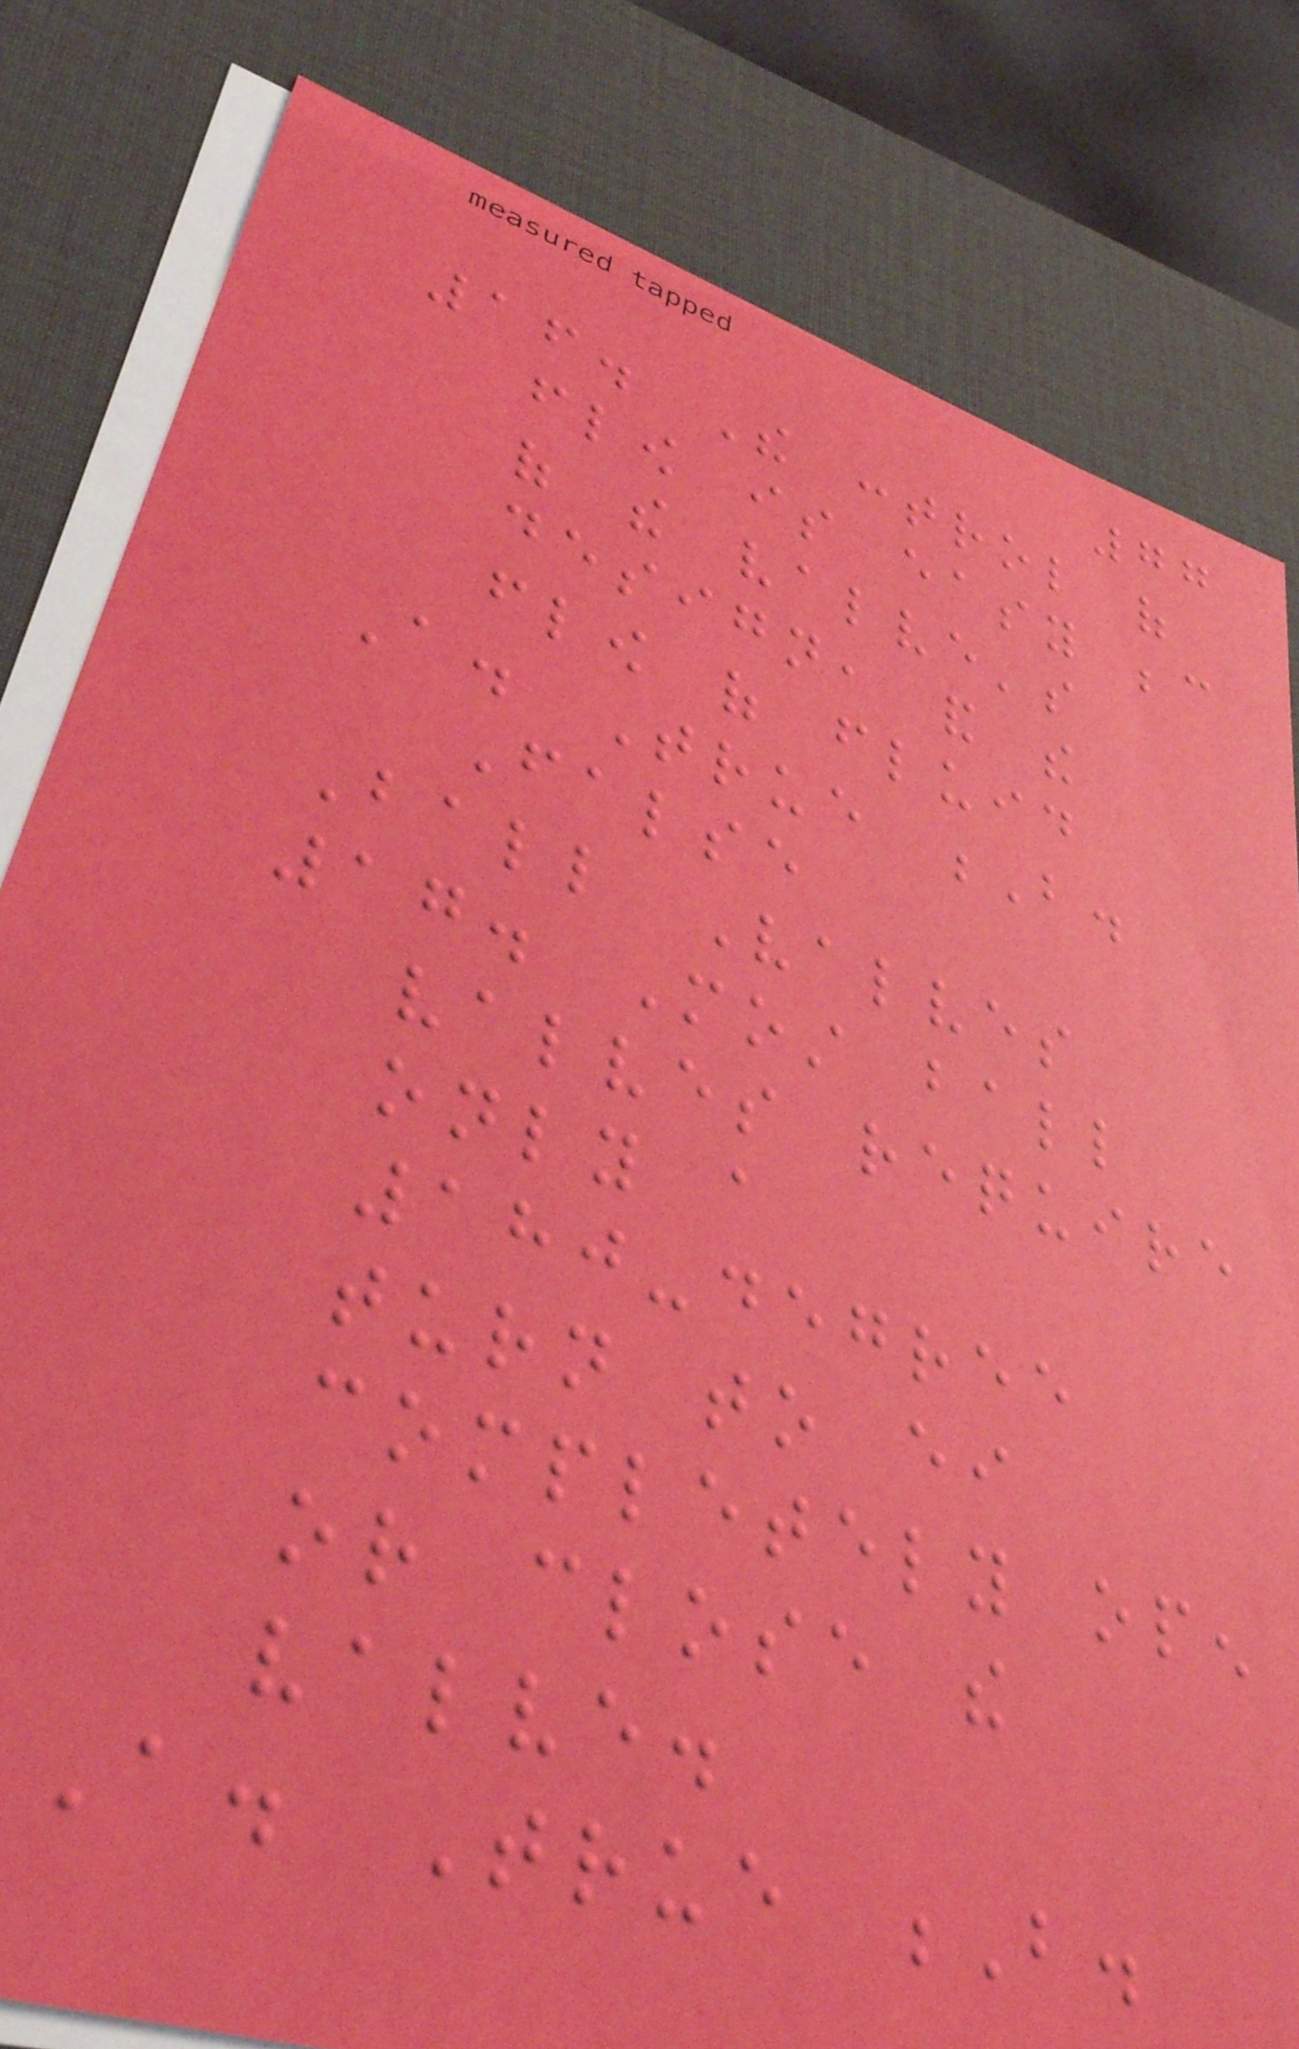77
16. The control of
flow is easy because
of the valve's
design, and the
flow of fluid
A. True B.
False
Ball Valves
17. Most ball
valves require
only a
180-degree
turn to either
completely open
or close the
valve.
A. True B.
